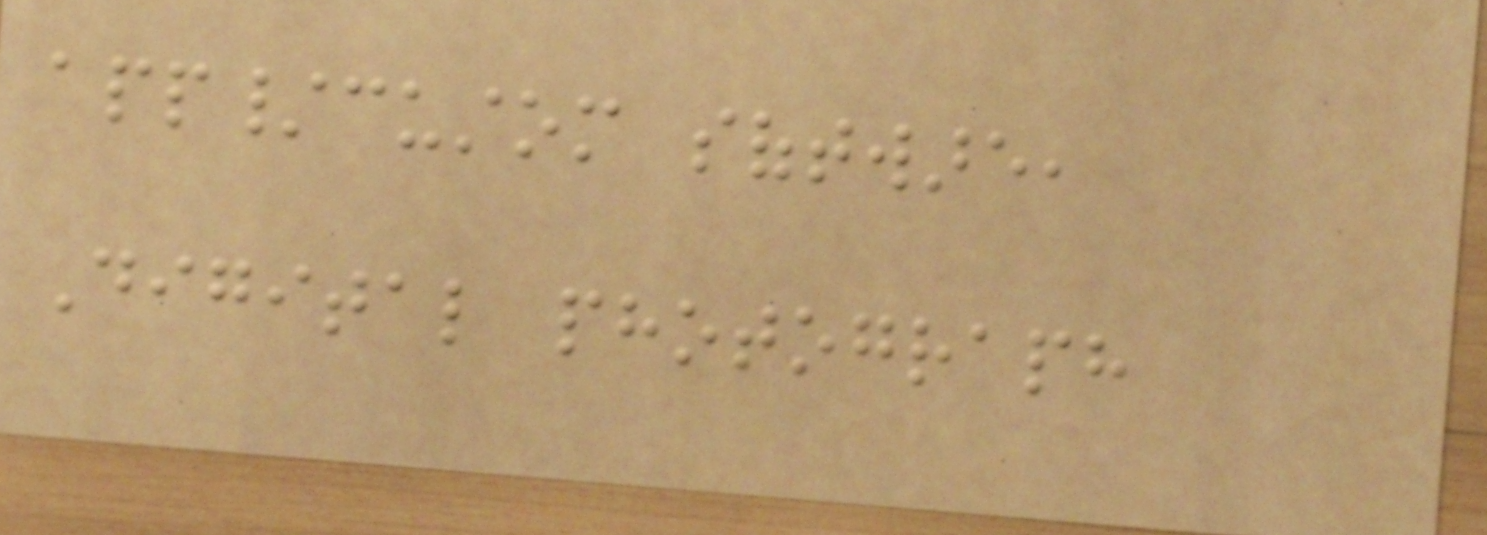app/custom software,
Digital photograph
